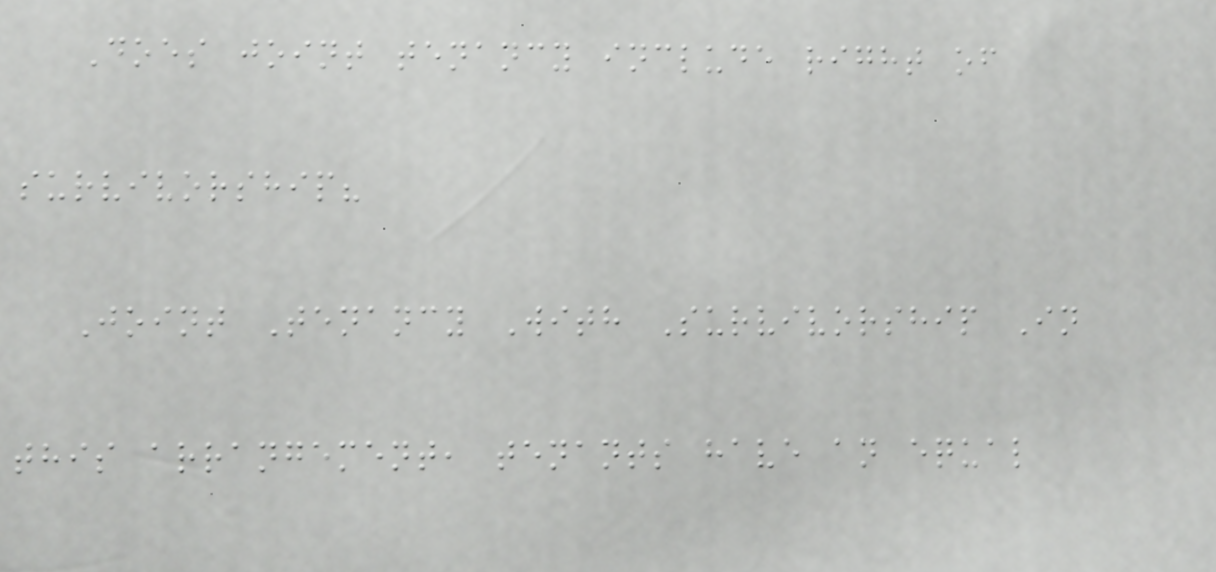Does joint tenancy include right of
survivorship?
Joint Tenancy With Survivorship In
this arrangement, tenants have an equal
